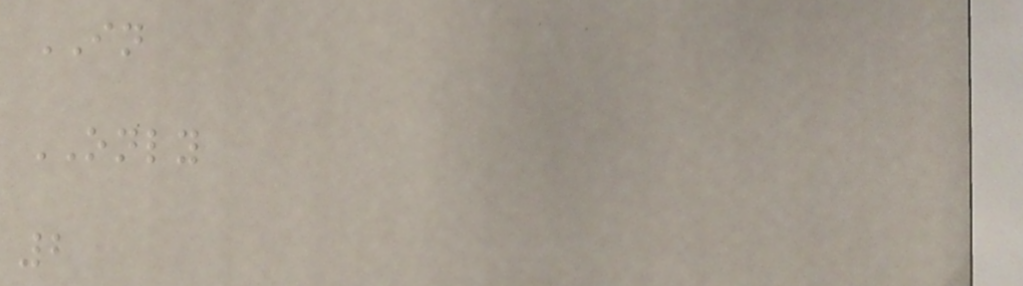IN
ONLY
2
